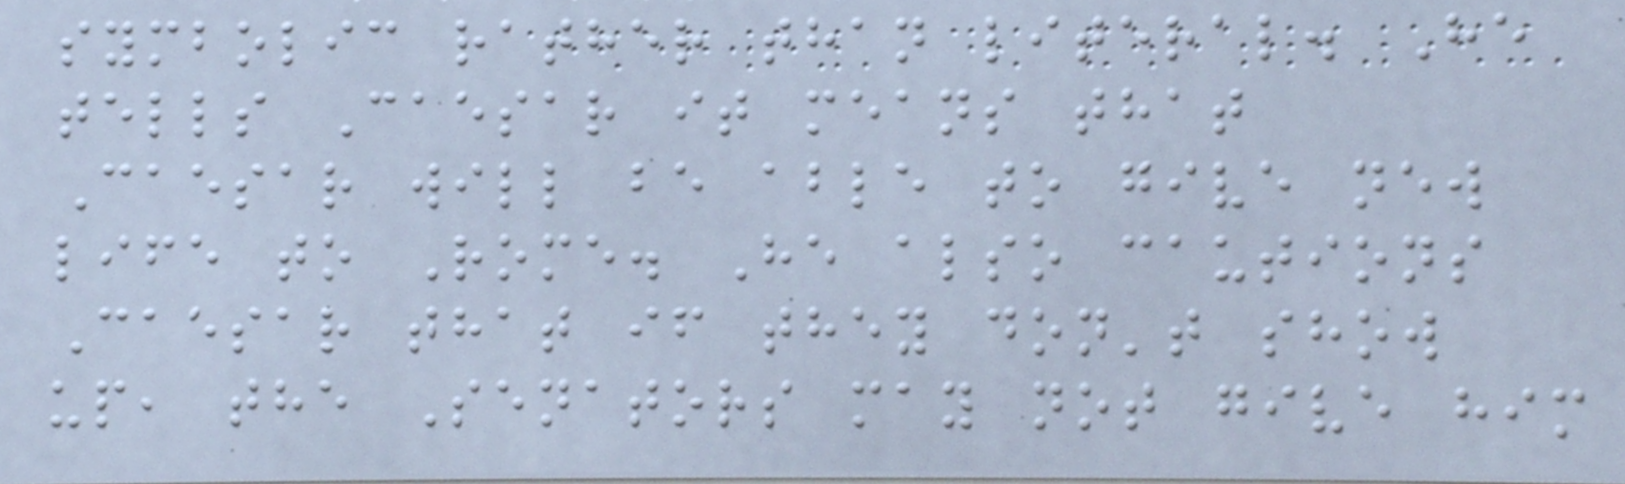symbolic rather than literal. He
tells Caesar it means that
Caesar will be able to give new
life to Rome. He also cautions
Caesar that if they don't show
up, the Senators may not give him
